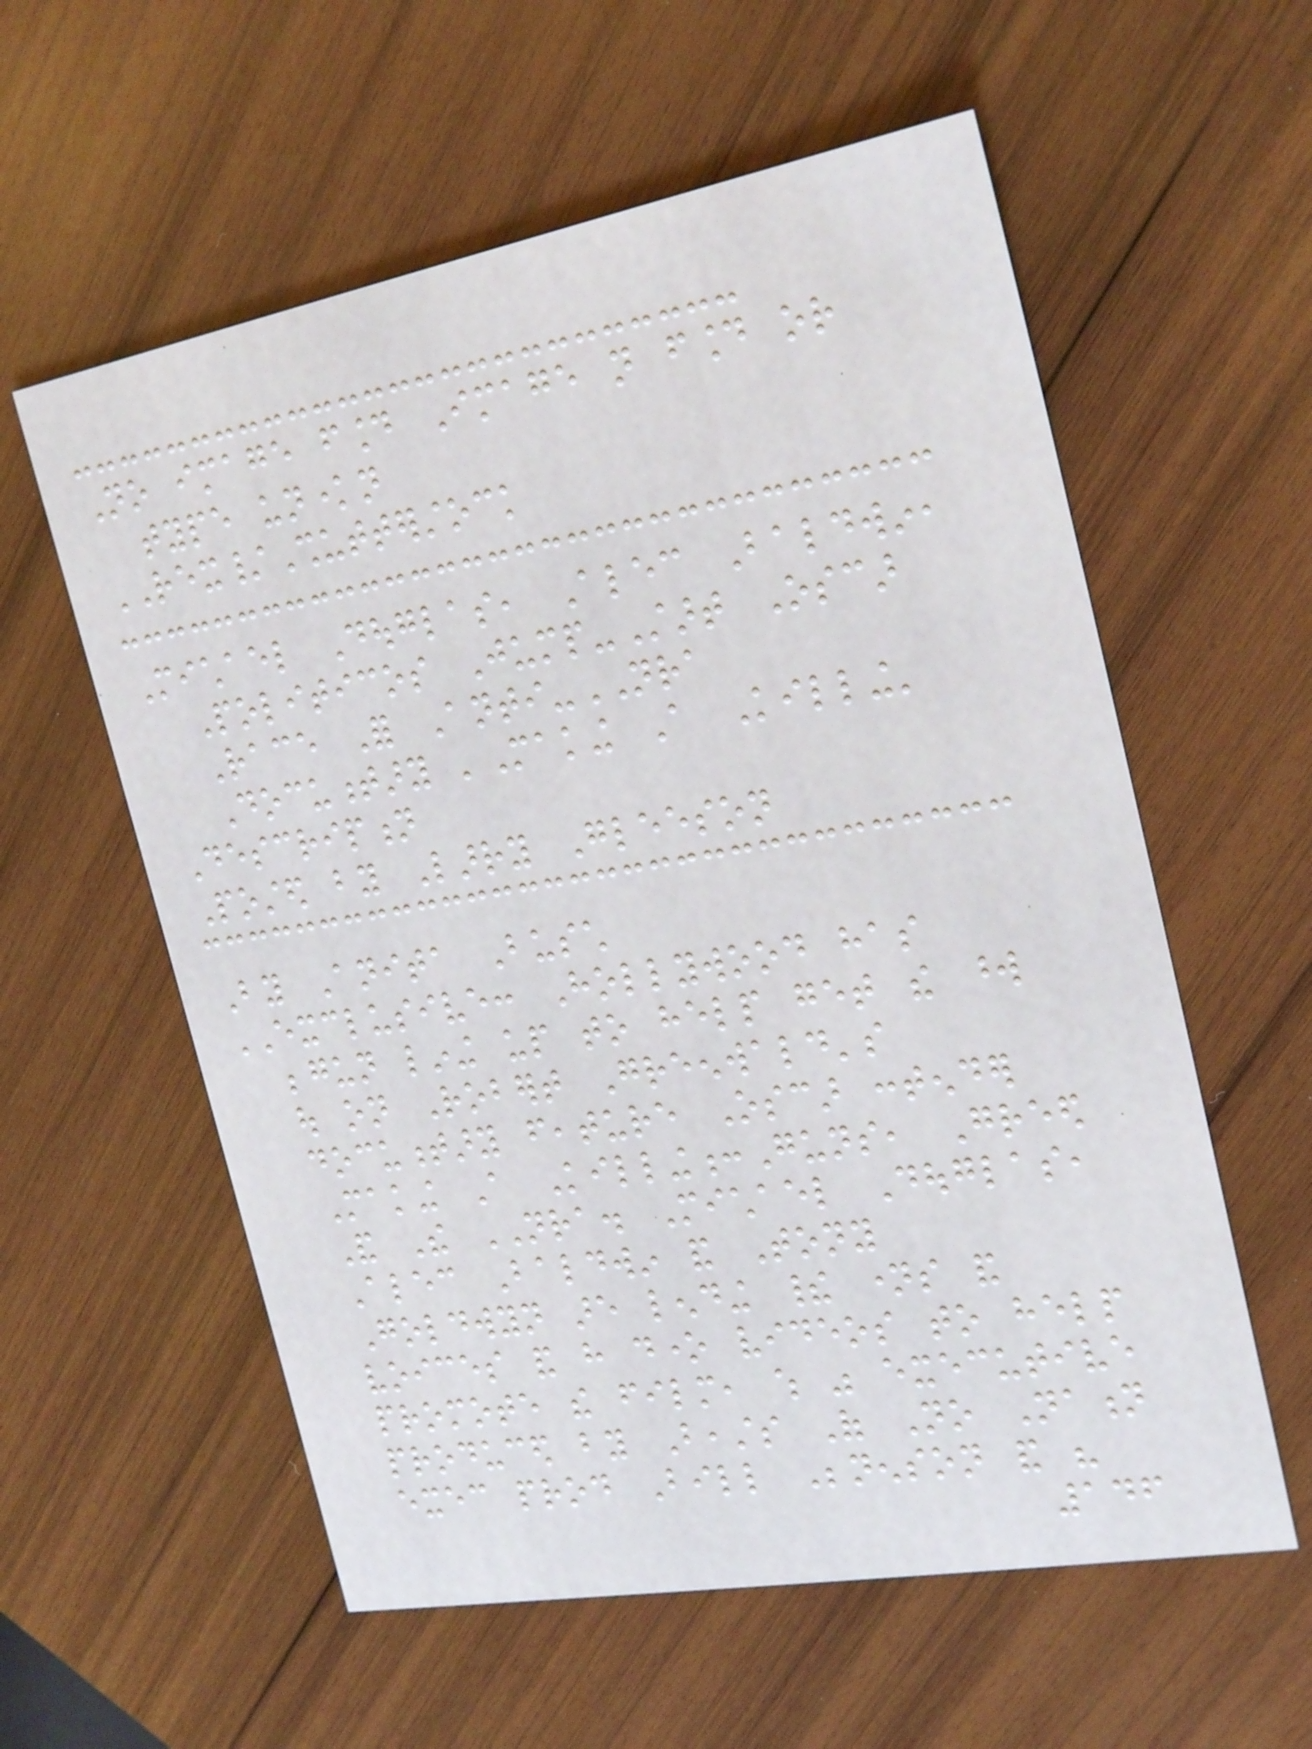No image found Image not found or
type unknown
REX/Shutterstock
Michael Douglas, Alec Baldwin,
Politicos Jump-Start Oscar
Race For Anti-NRA
Documentary 'Making A Killing'
Description
Posted by Larry Gleeson
By Anita Busch
EXCLUSIVE: Hollywood has
begun lining up to help get the word
out on Robert Greenwald's
documentary feature Oscar contender
Making A Killing:Guns, Greed
And The NRA. Michael Douglas,
Alec Baldwin and Tony
Goldwyn are lending their names and
voices and have done videos to help
promote the film, which was executive
produced by Beasts Of No Nation
exec prod Bill Benenson and his
146
